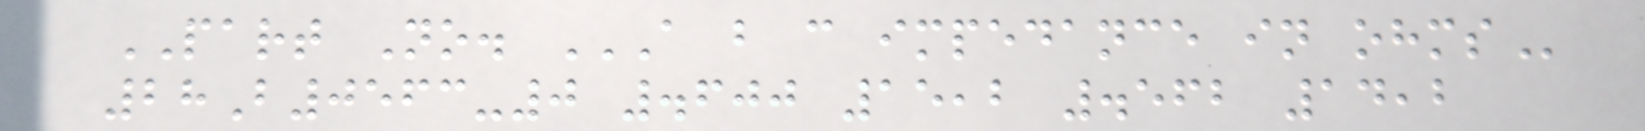PART No. A B C IMPEDANCE IN OHMS
28B0563-0 .600 15,2 .562 14,2
